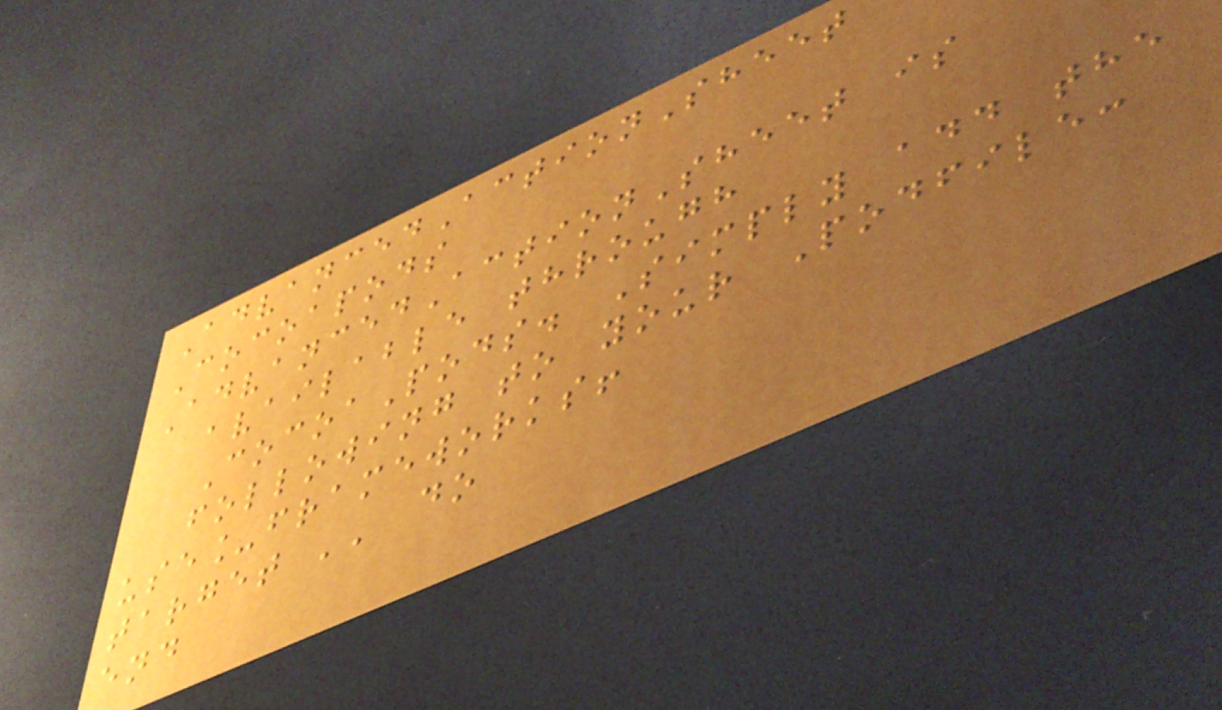AdvancedActionSheet
Cocoapods
AdvancedActionSheet is
available through
CocoaPods. Simply add the
following to your Podfile:
use_frameworks!
target '' do
end
